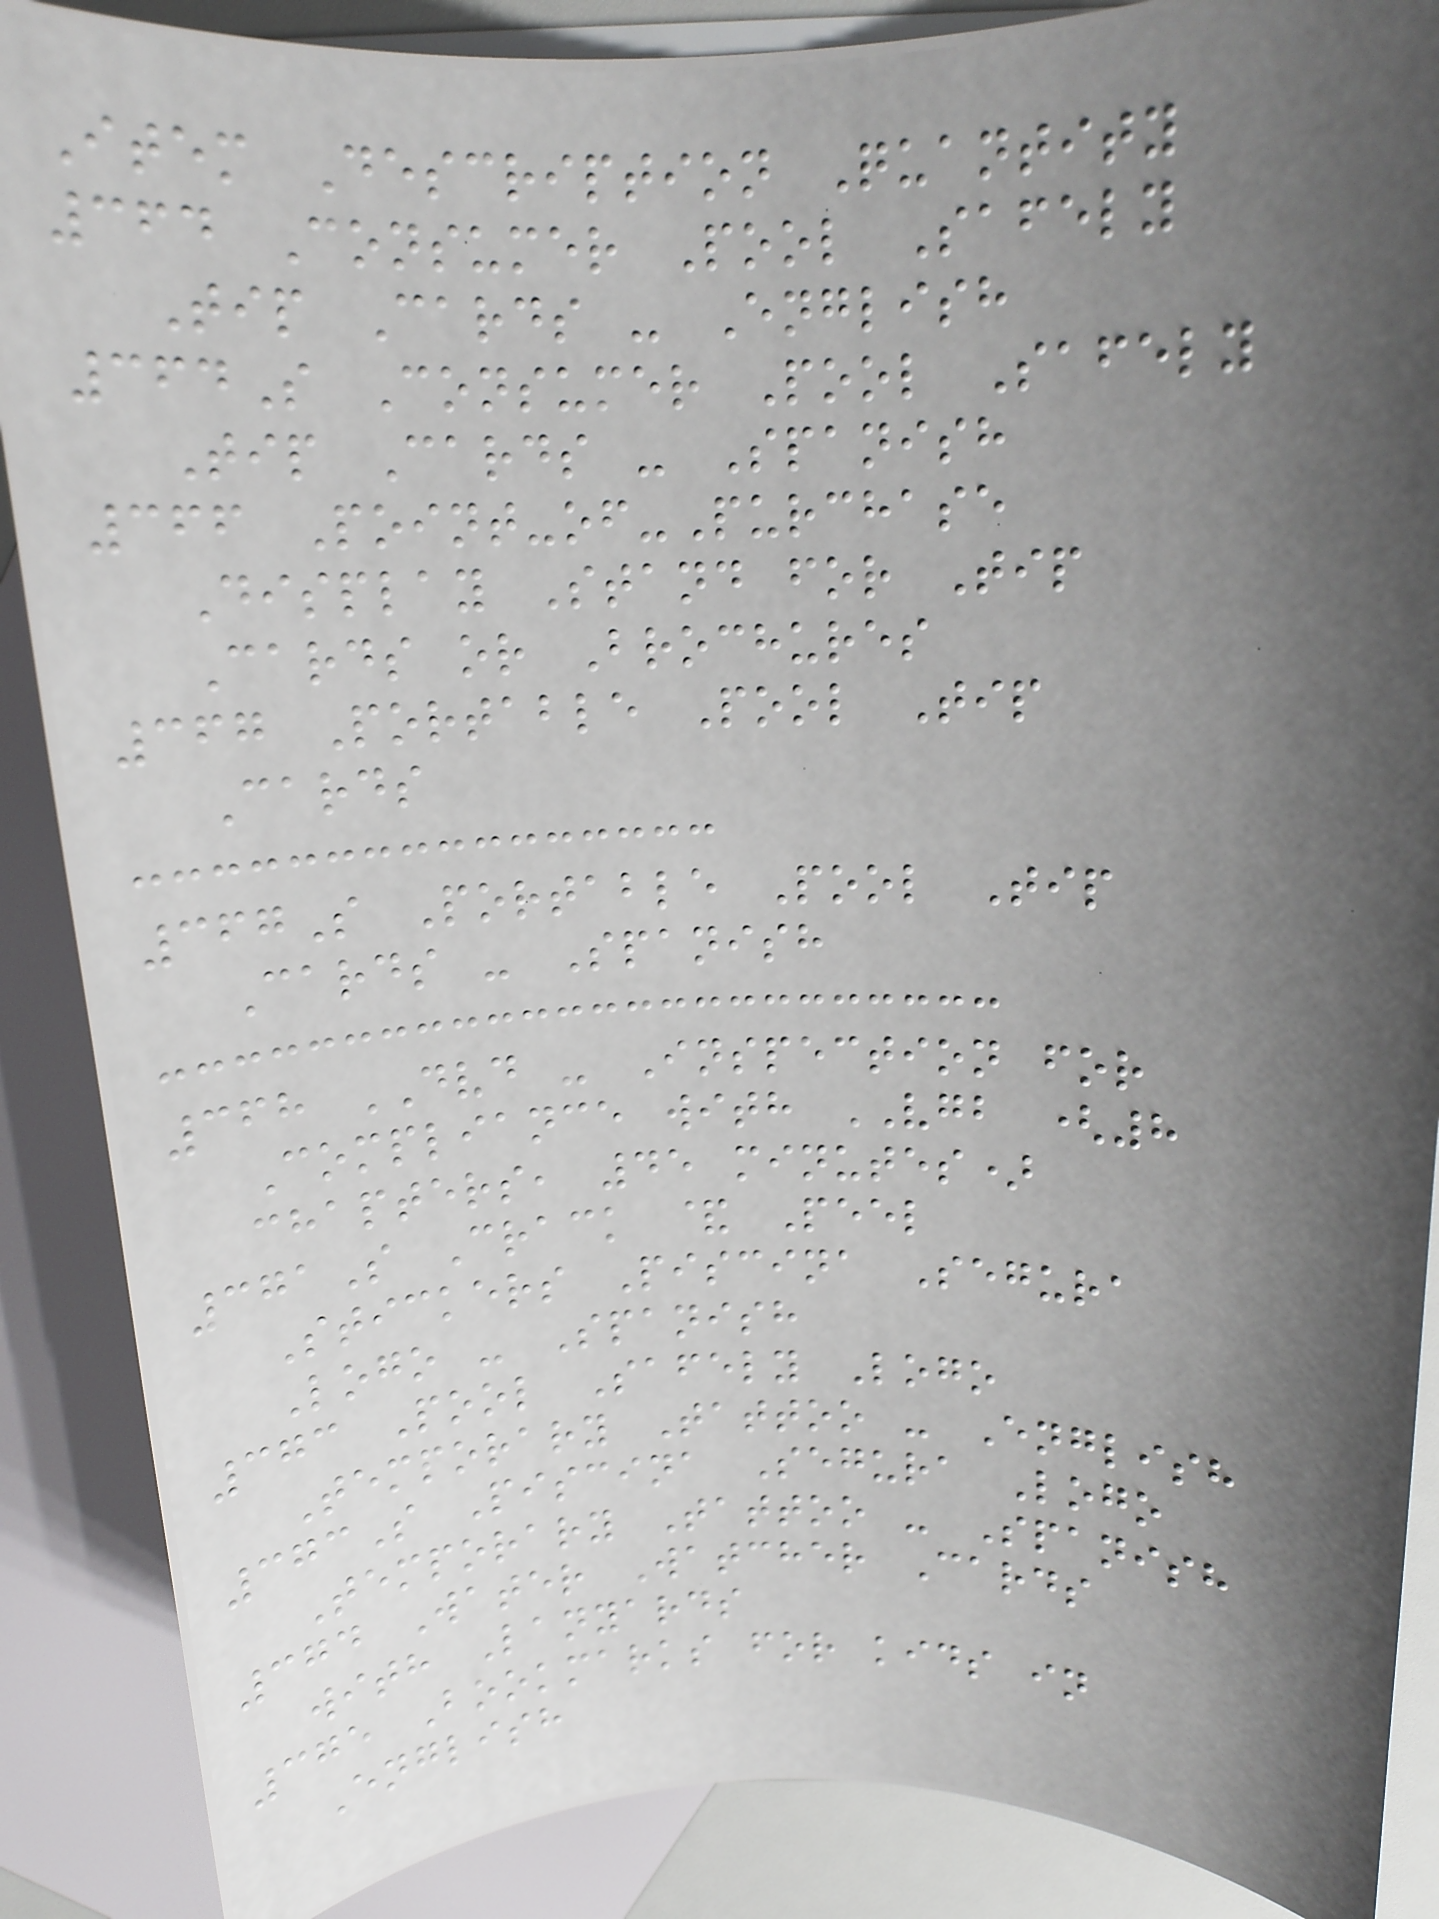Item Description Quantity
364 Consumer Pool Safely
Tip Cards - English
364S Consumer Pool Safely
Tip Cards - Spanish
366 Point-of-Purchase
Display Stand for Tip
Cards or Brochures
367 Portable Pool Tip
Cards
367S Portable Pool Tip
Cards - Spanish
368 DVD - Inspection for
Compliance with VGB (8
chapters, 45 minutes)
371S Crack & Peel
Stickers Piscina Segura
Logo - Spanish
373 Pool Safely Logo
Temporary Tattoo - English
373S Piscina Segura Logo
Temporary Tattoo - Spanish
374 Water Watcher Cards
with Lanyards
375 Bookmarks for kids in
English
